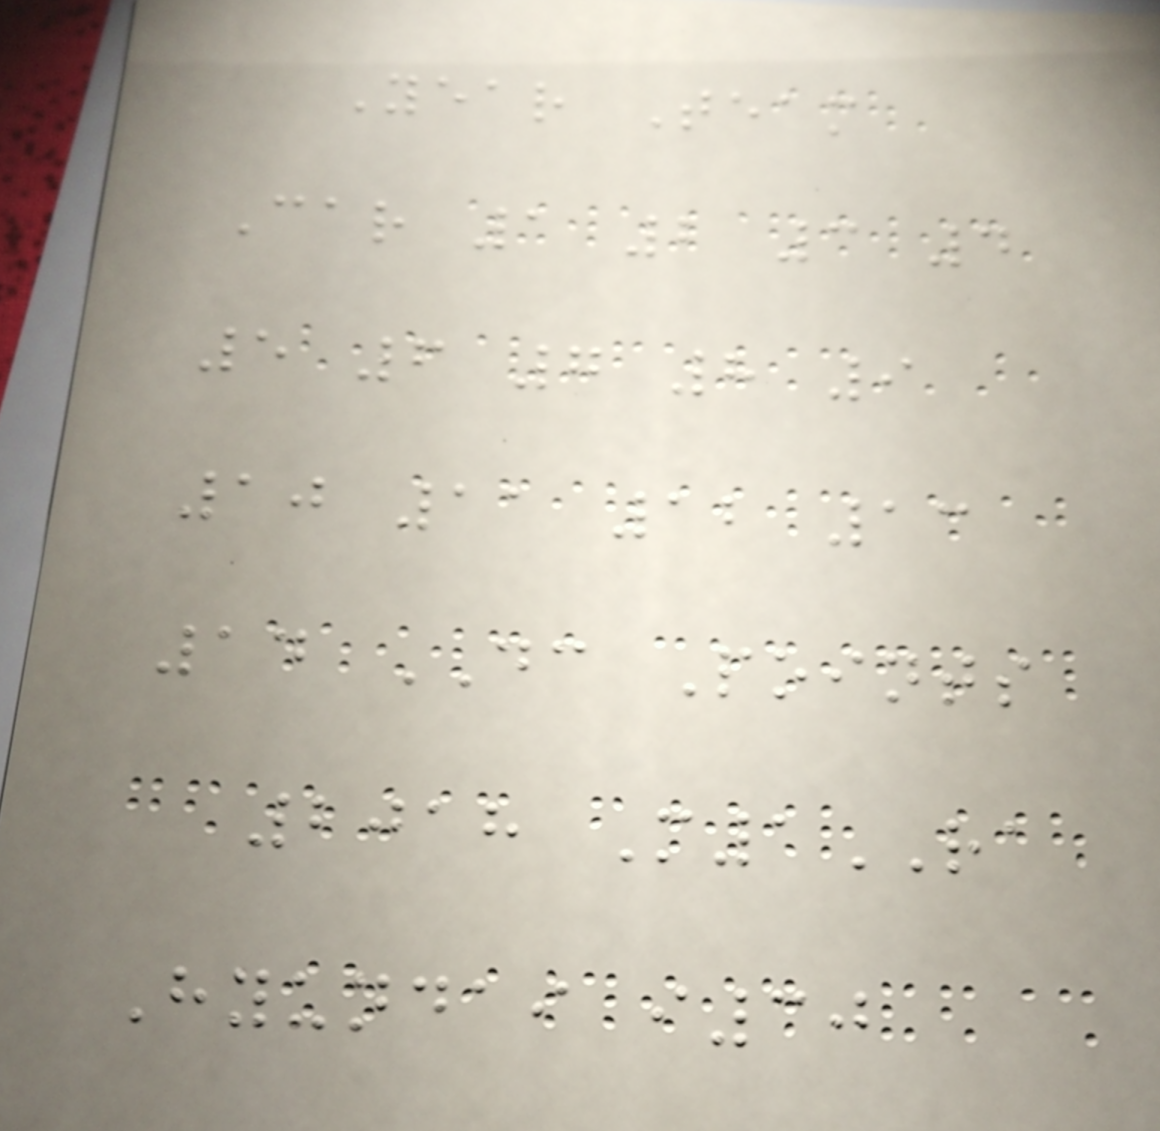Year Team
Car 1 2 3 4
5 6 7 8 9
10 11 12 13
14 DC Points
2018 M1RA
Hyundai i30
